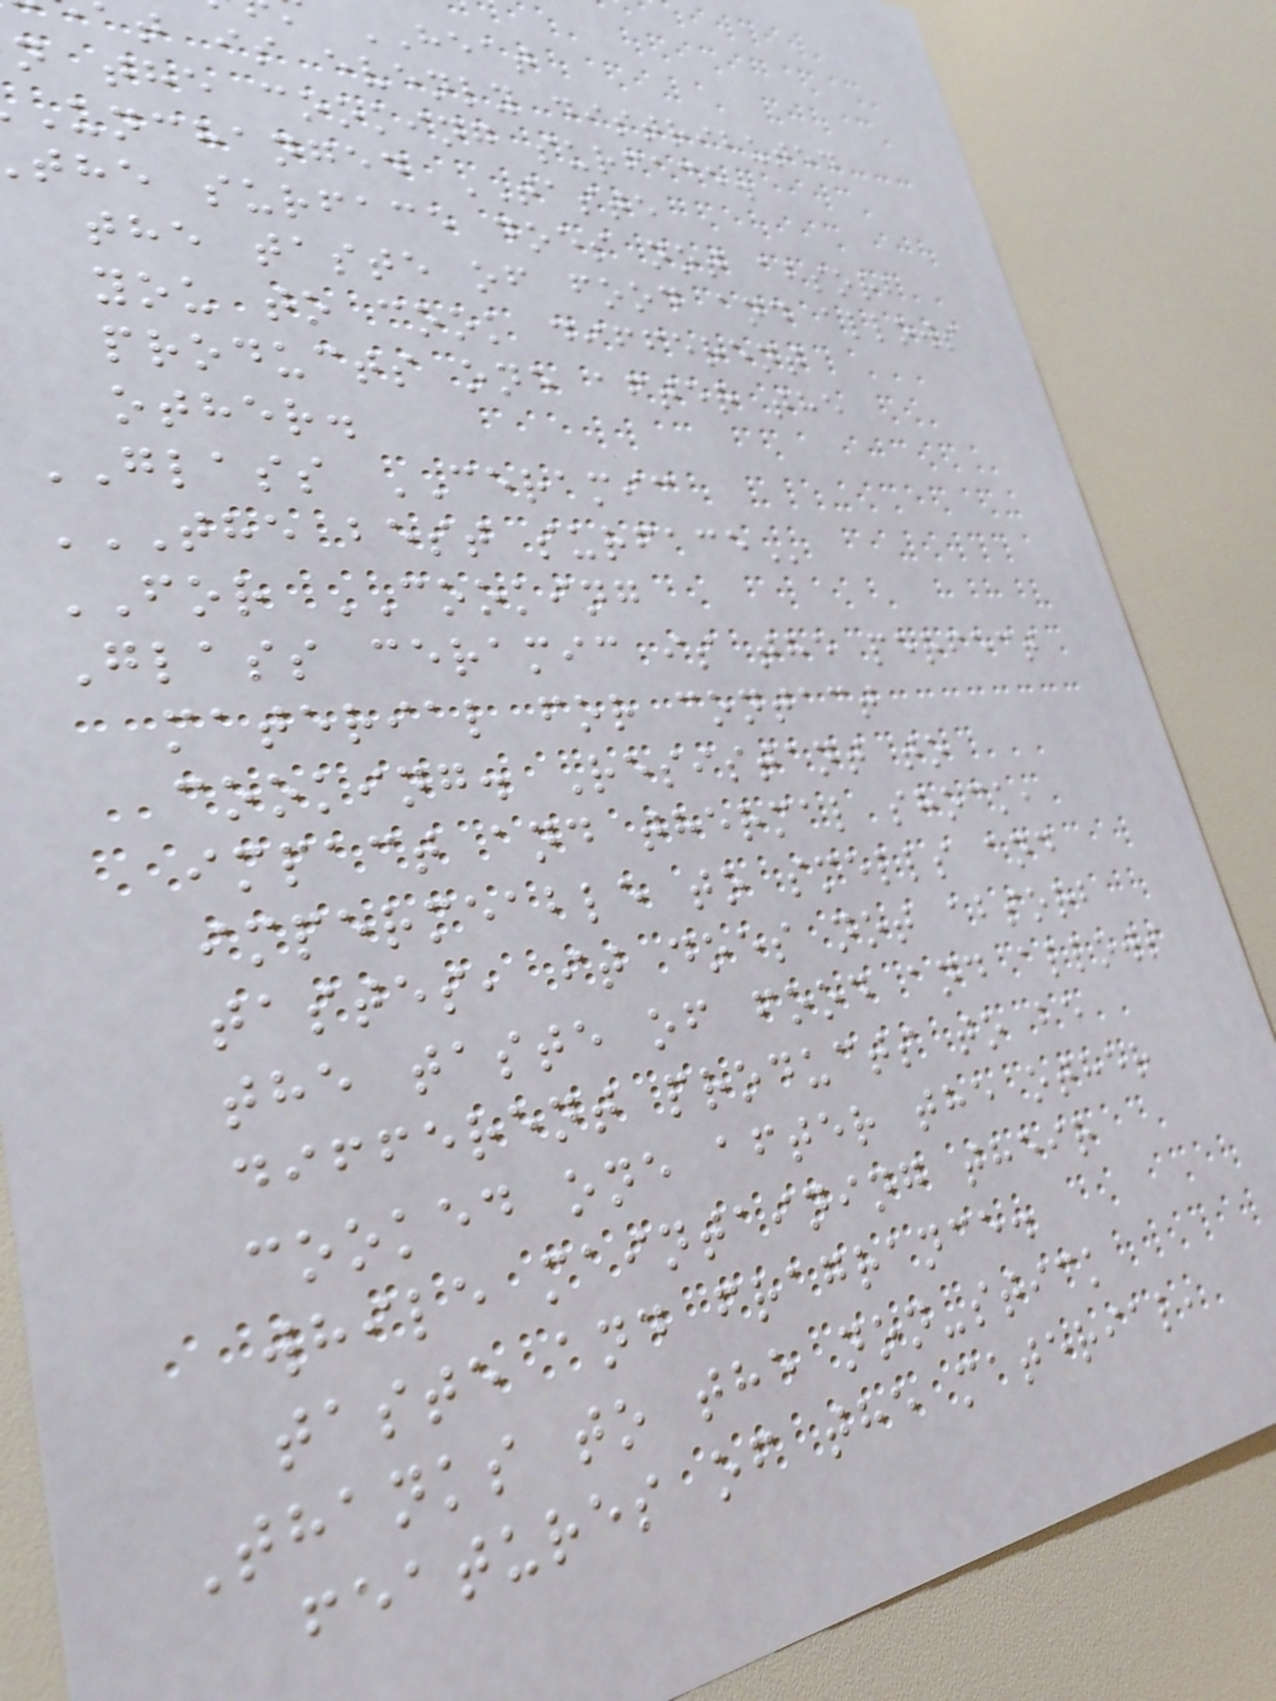HEAT
t is evenly distributed
n the cooking surface.
unchanged TASTE
the surface does not absorb
the taste of food and allows
you to cook different
products one after the
other.
GLASS CERAMIC
THE BEST SURFACE
FOR COOKING
Glass ceramic is the perfect
material for contact
cooking. Resistant to
impact and thermal shock,
impermeable to smells and
tastes, it does not absorb
the taste of food and allows
different products to be
cooked one after the other
while maintaining their
taste and fragrance.
Thanks to the non-stick
features of the material,
